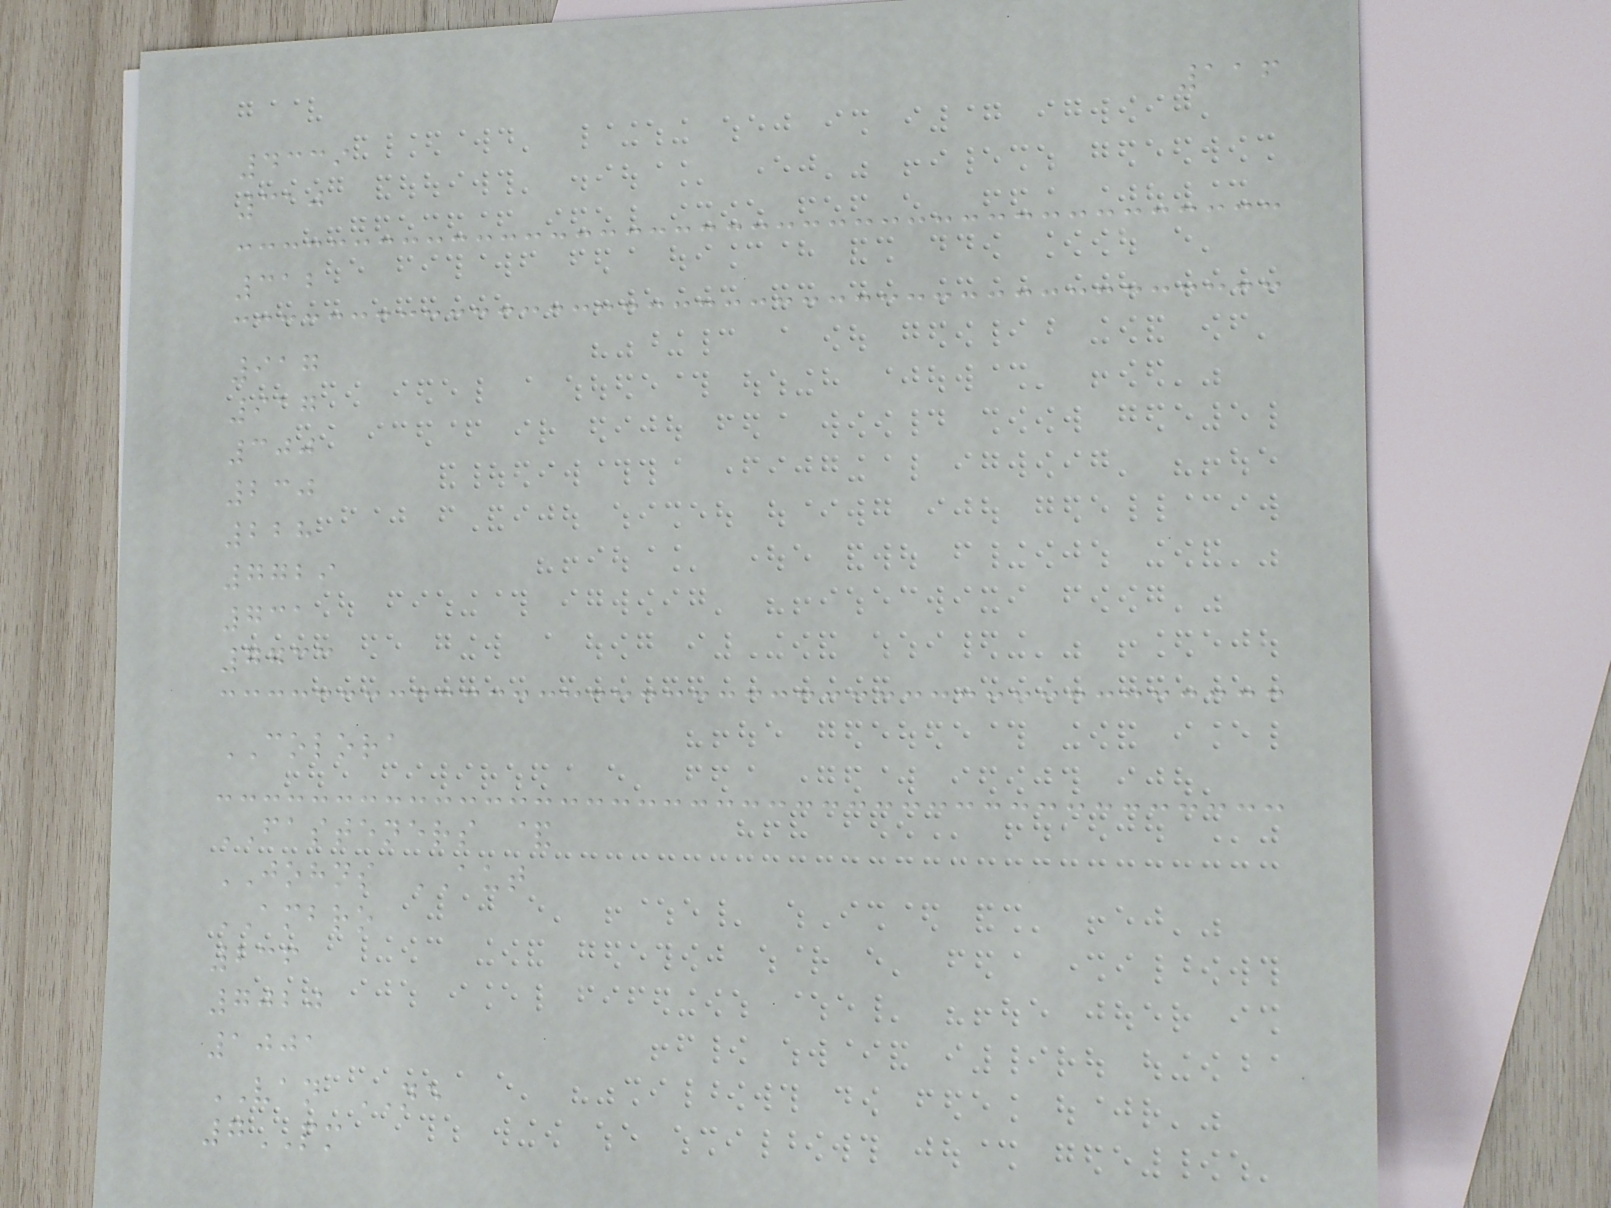116
4339
310
312
917
917
300
230
228
7729
731
7733
COLORA
FASTENERS &
JOHNS AUT
AMBRO
236
7020
1001
VAN NE
7PM
